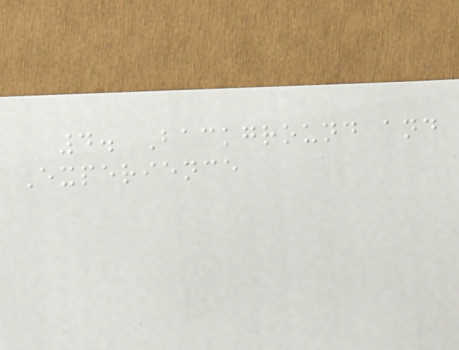4. Background and
Experience
